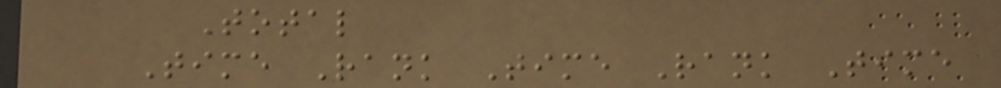Total
Time Rank Time Rank Time
